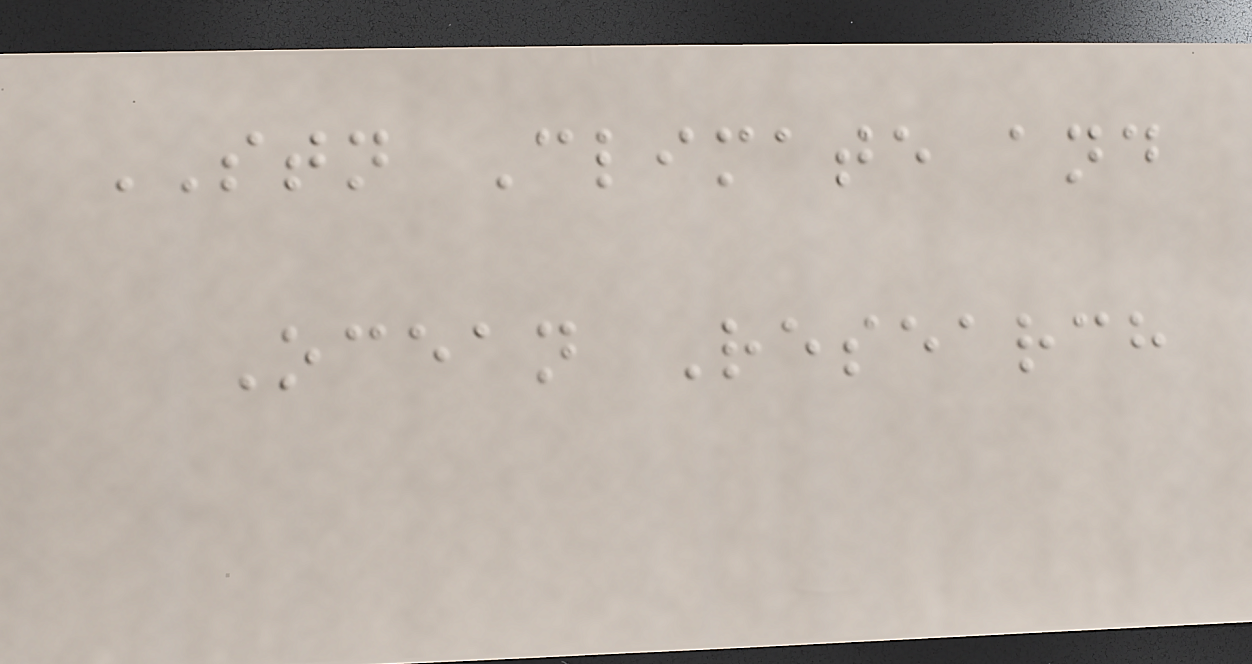STN Climate and
Ocean Research
